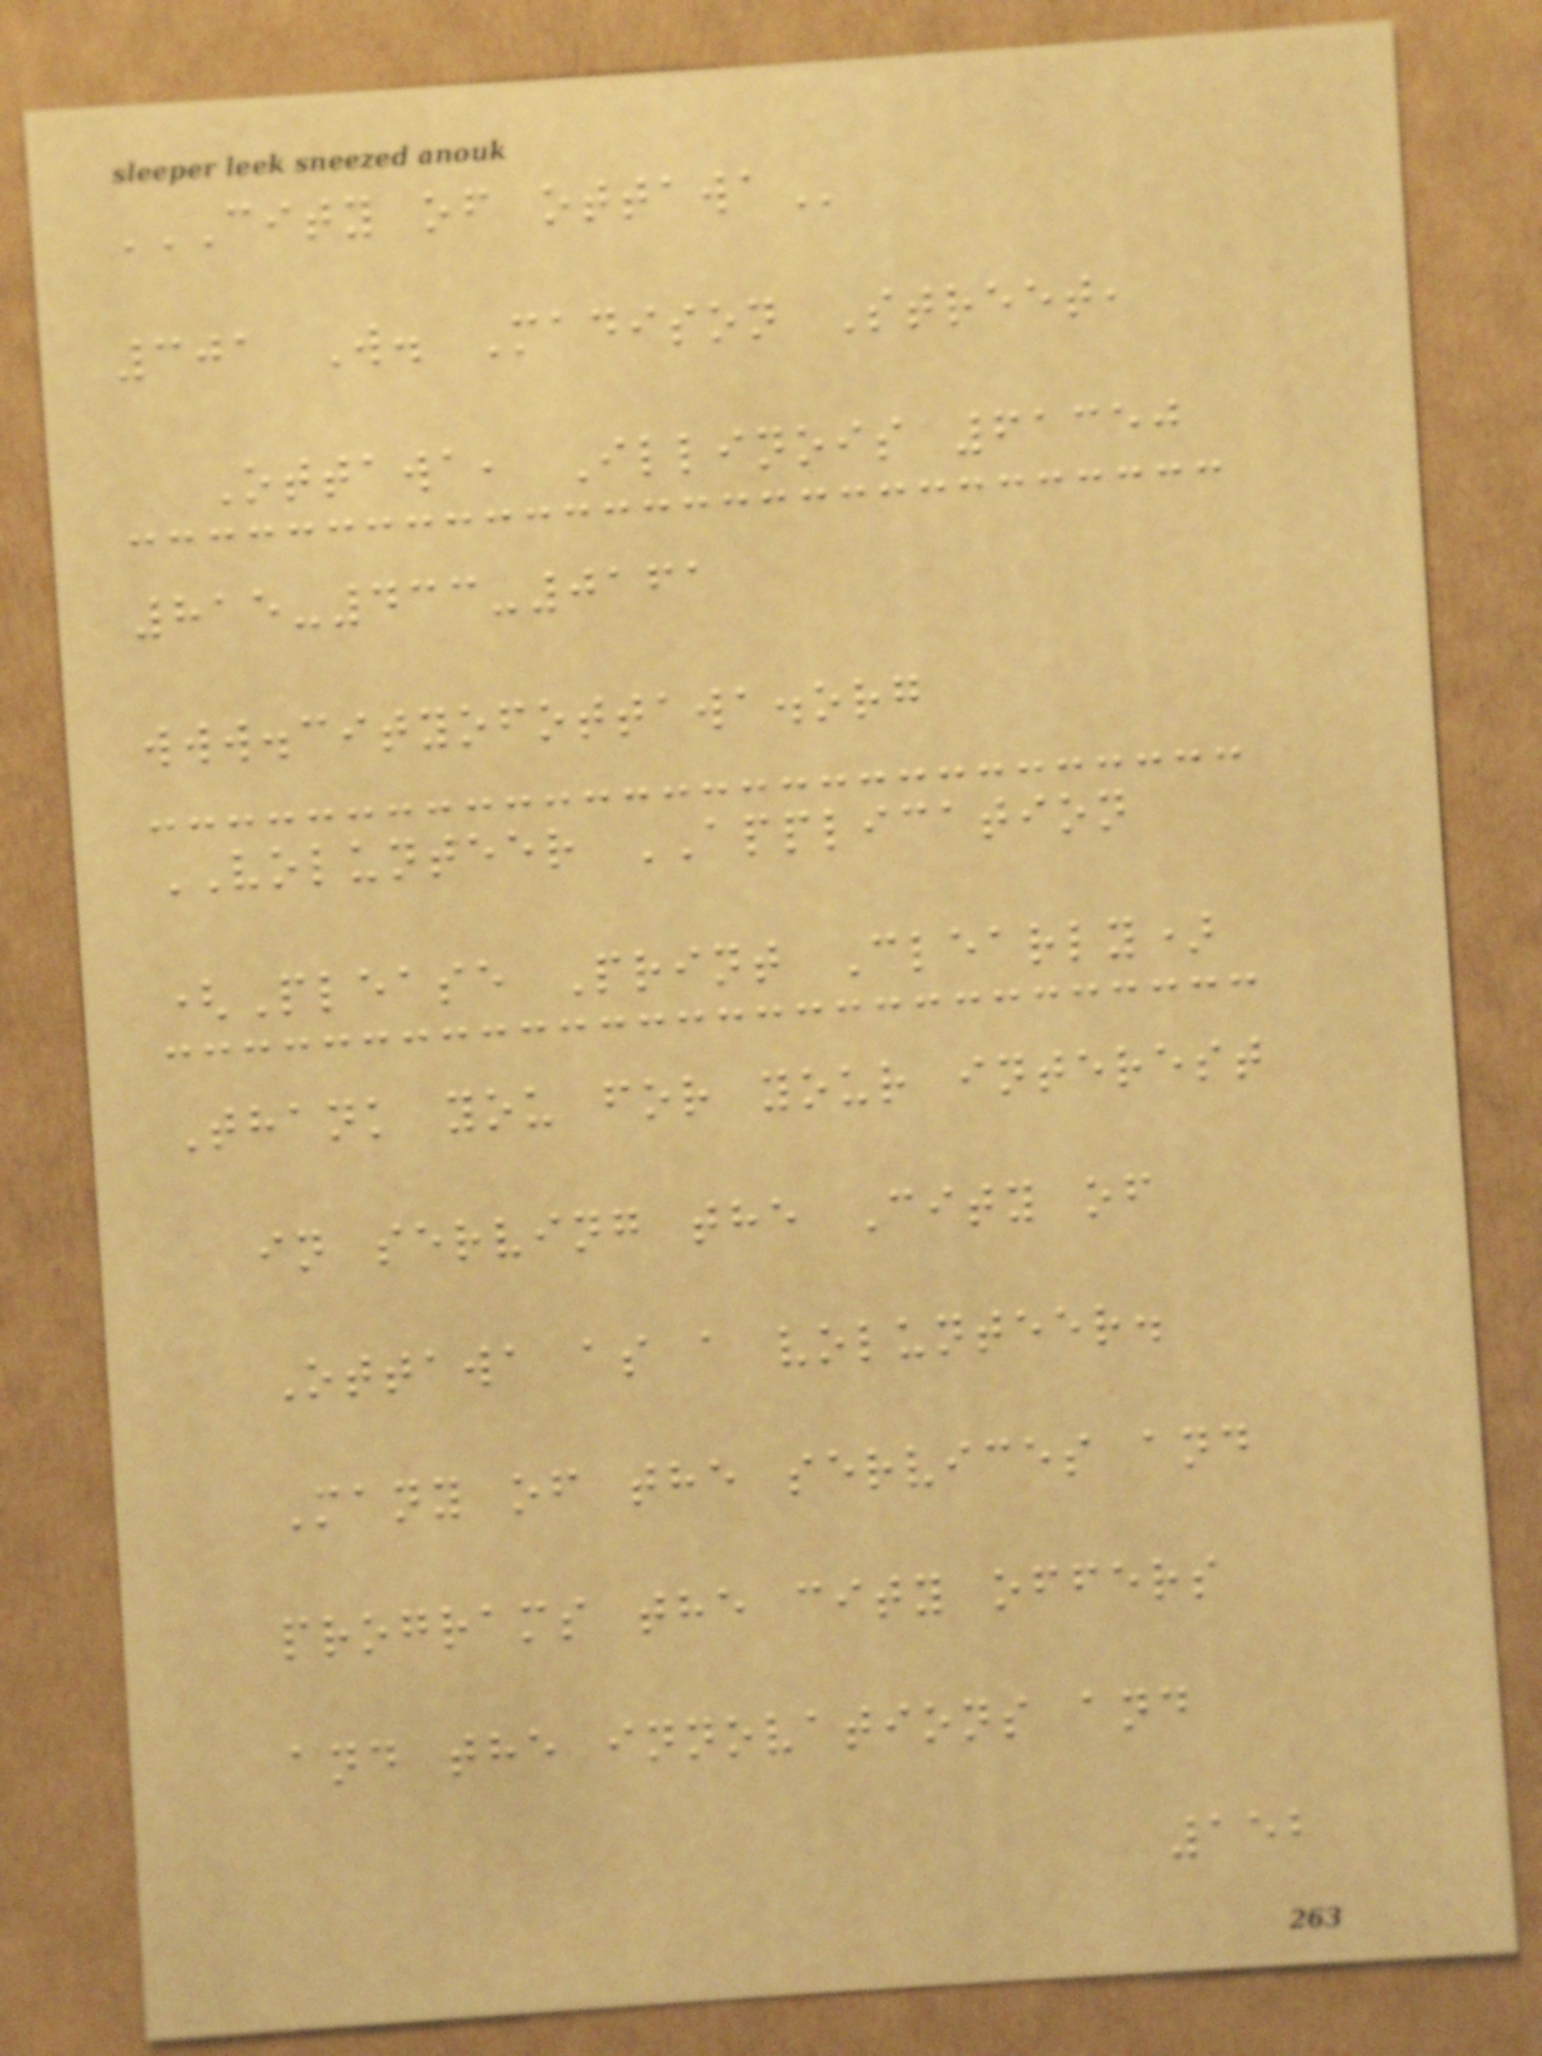CITY OF OTTAWA
301 W. Madison Street,
Ottawa, Illinois 61350
815-433-0161
www.cityofottawa.org
VOLUNTEER APPLICATION
(Please Print Clearly)
Thank you for your interest
in serving the City of
Ottawa as a volunteer.
Many of the services and
programs the city offers
and the innovations and
152
